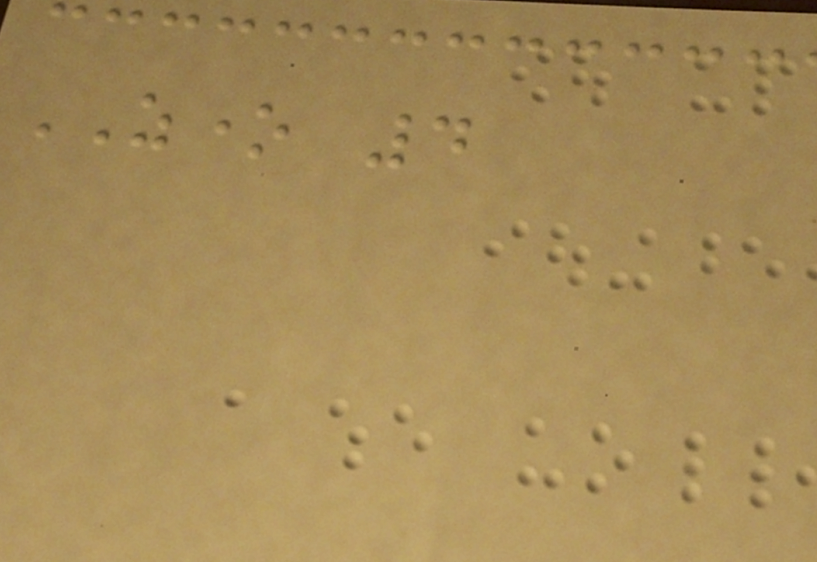ZONE 4
